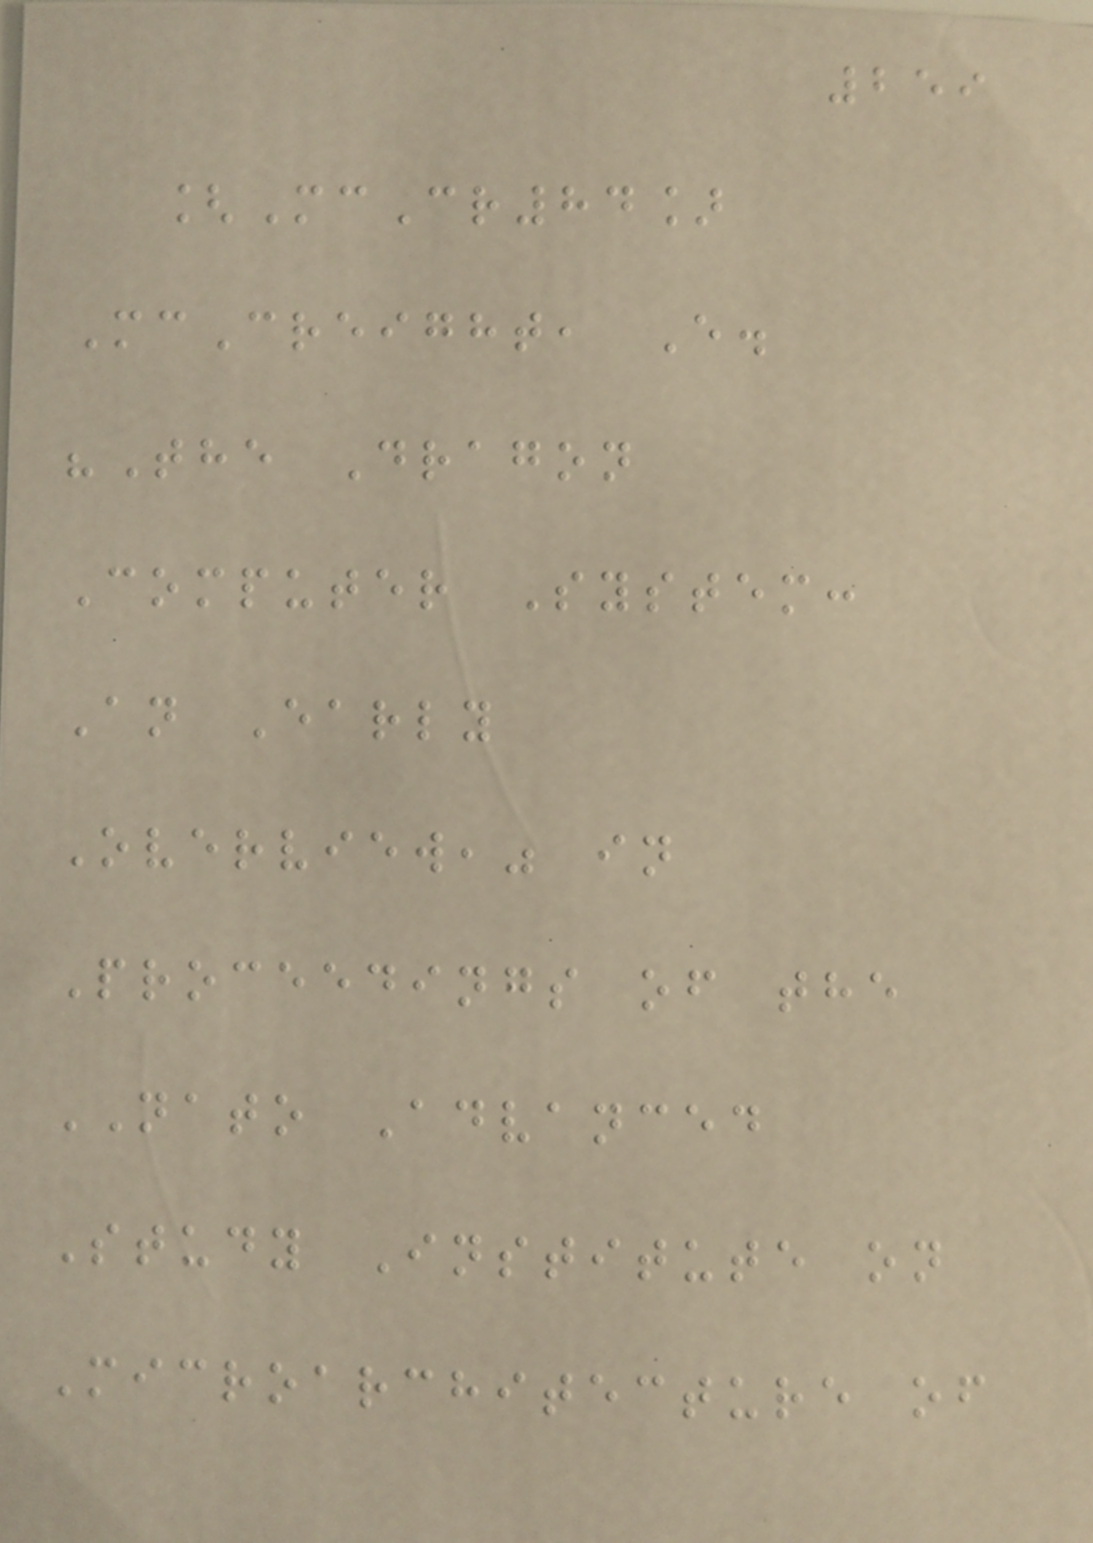259
[McCr84]
McCreight, E.
"The Dragon
Computer System:
An Early
Overview," in
Proceedings of the
NATO Advanced
Study Institute on
Microarchitecture of
